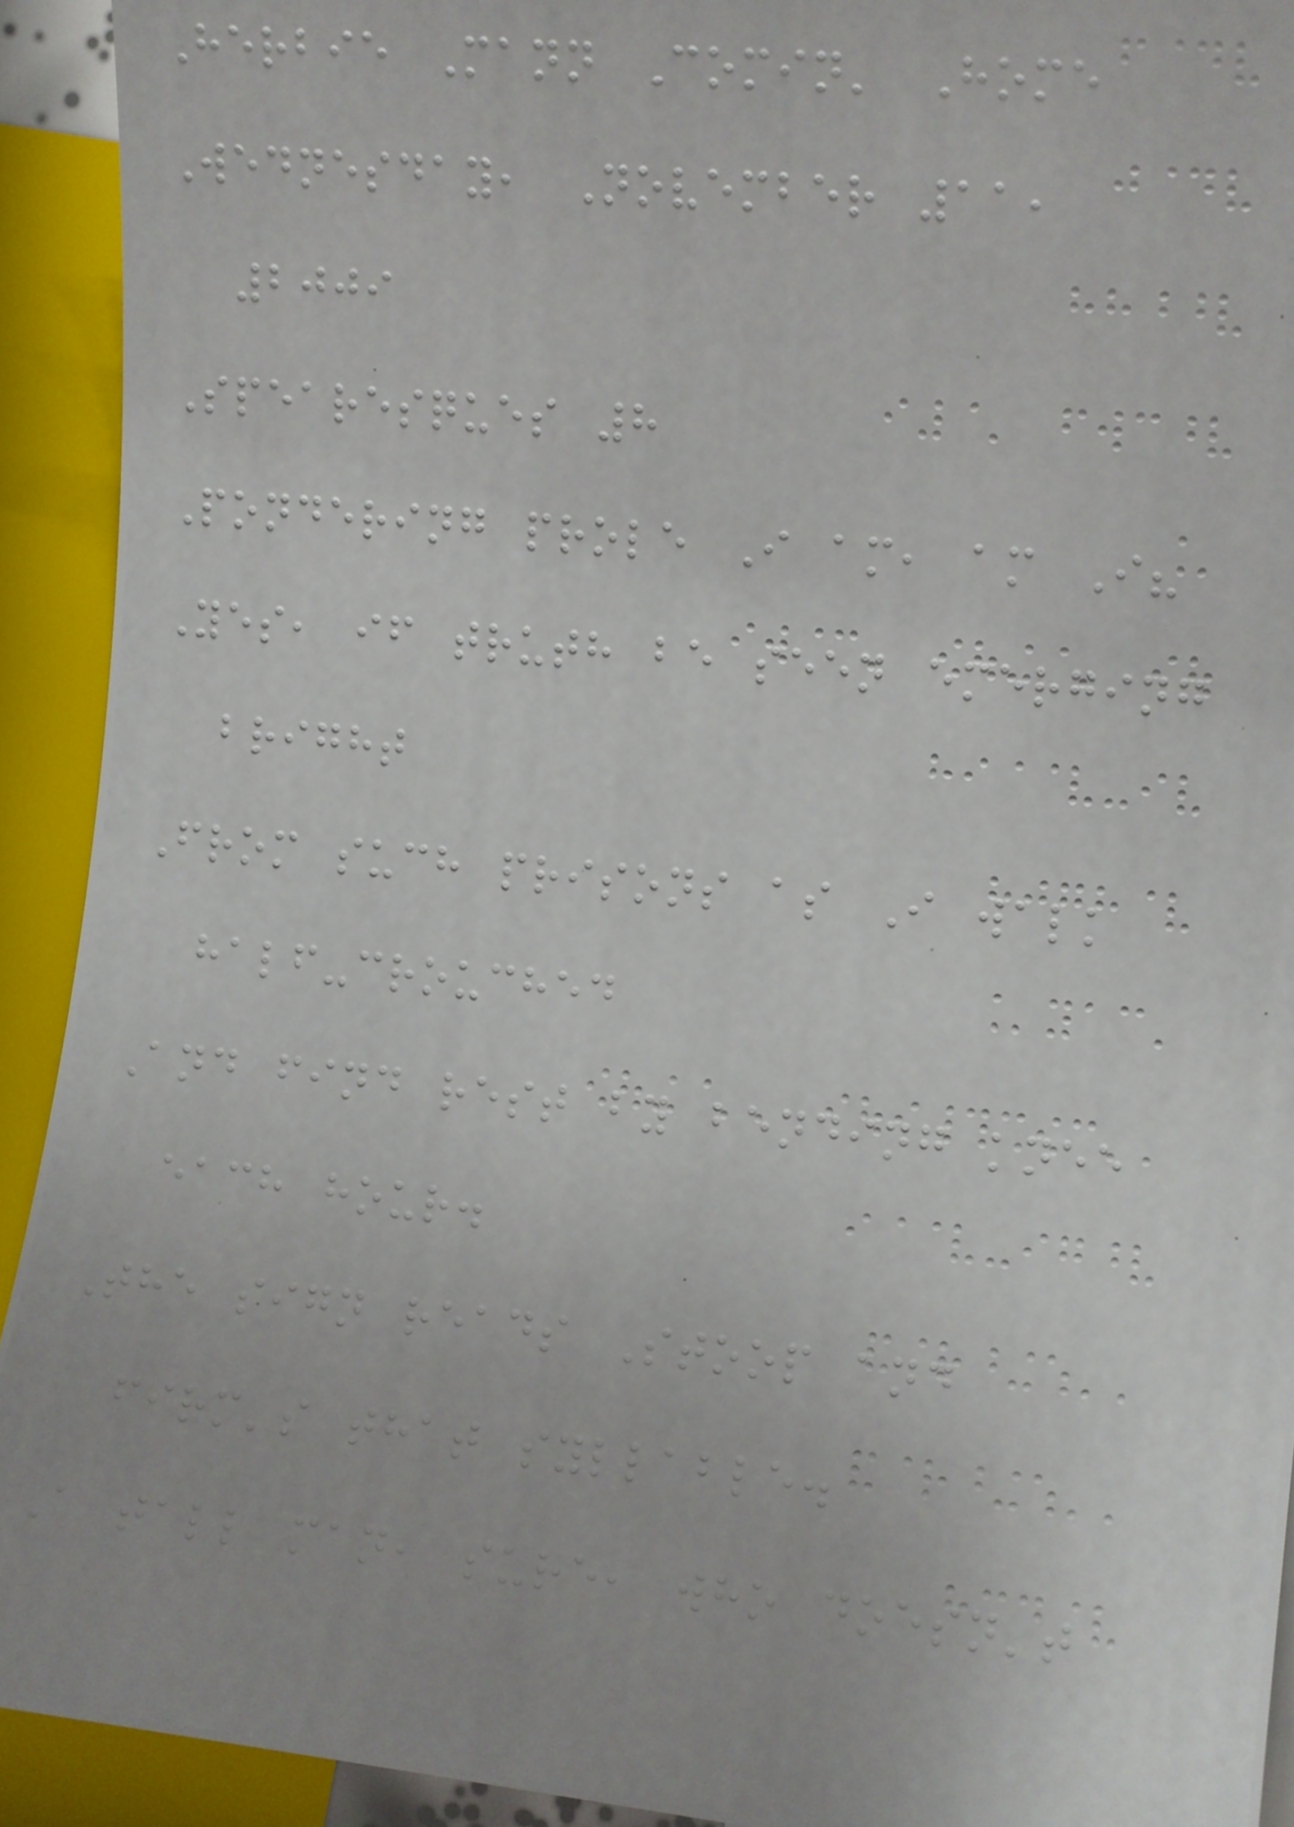Herbie Mann Comin' Home
Wednesday, November 11,
2009
Spearesques 8
Pondering prole I am, am I?
Yes, if truth be seen emerging
bright
From such prisons as I walk
half-crouched
And find rest by bending knee
each hour.
The sign reads Stoop and
firm's that syllable.
A tall man, sure, who doesn't
